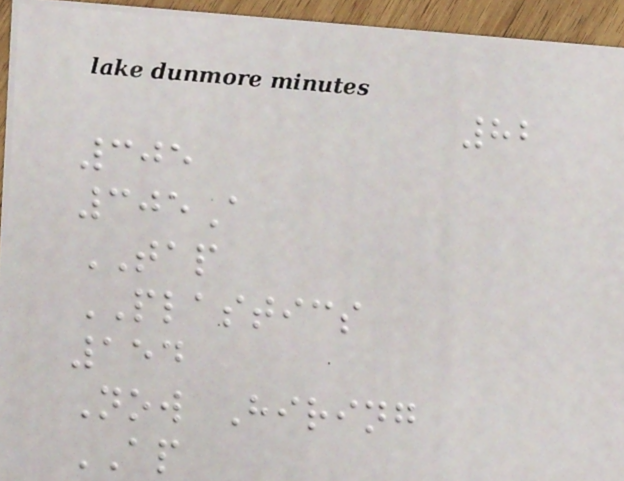82
305
305A
TAP
PLASTICS
154
Now Hiring
AP
